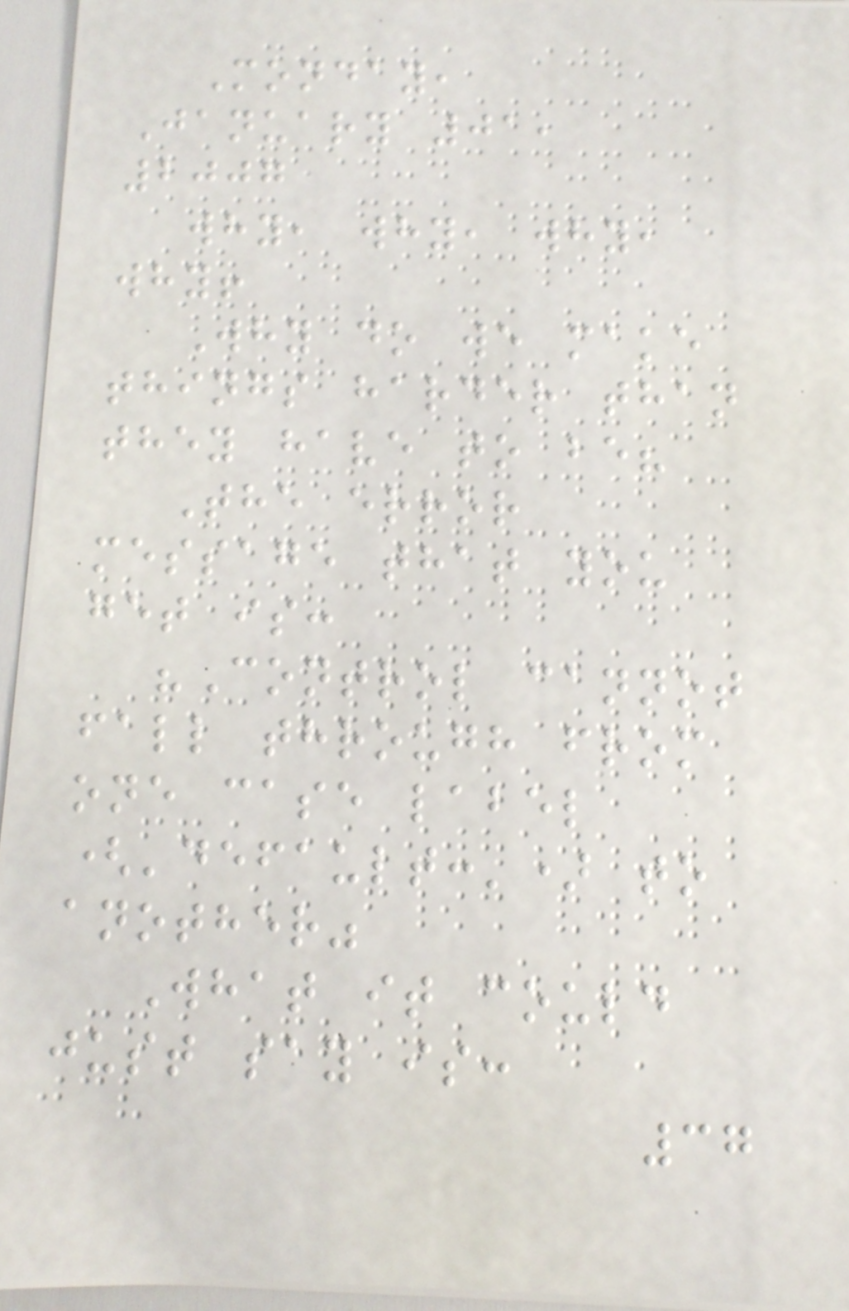Monday,
January 01,
2007
why, why, why,
why!
Why do we make
things harder than
they have to be?
The error
message that you
get is:
"Control cannot
fall through from
one case label
('default:') to
another"
What it could
just say is:
37
